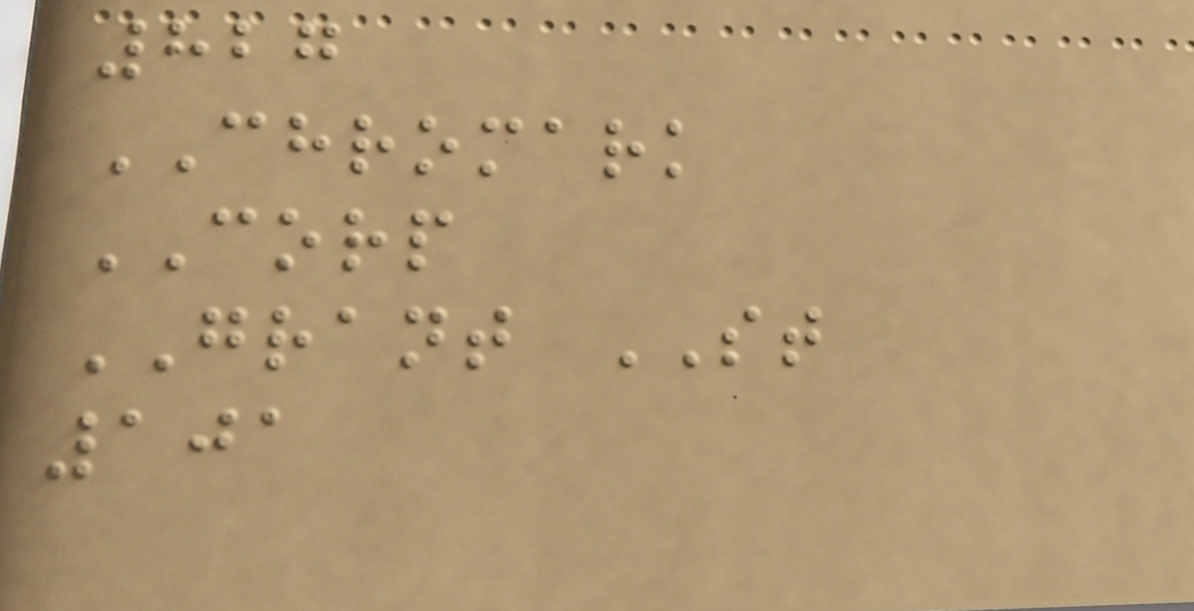827
CHROMARK
CORP
GRANT ST
101
